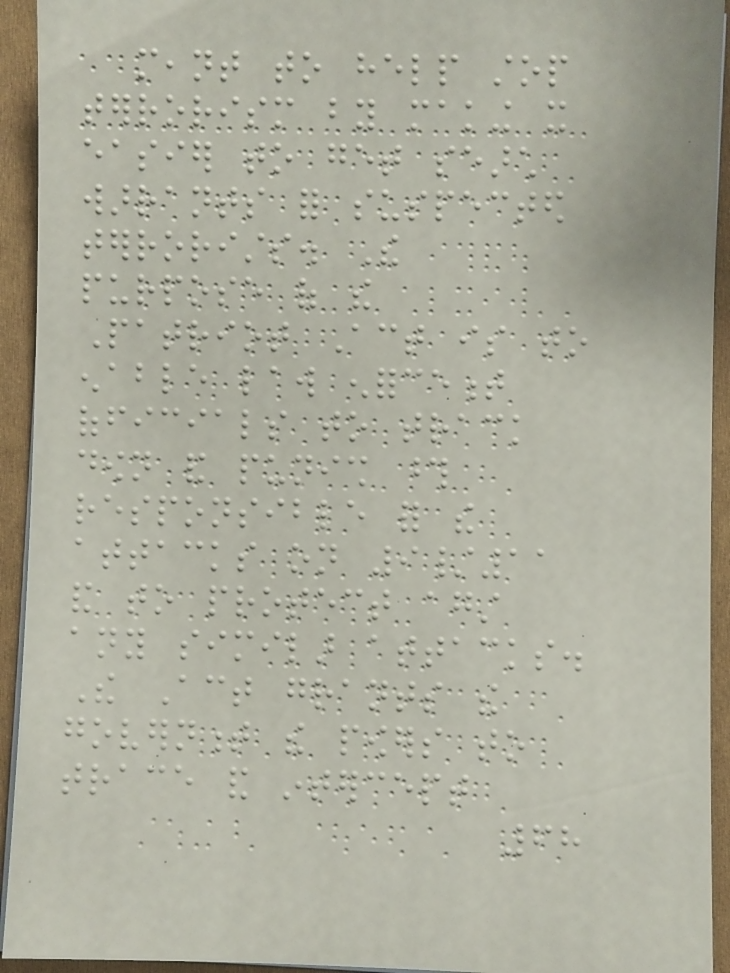meant to help stop
terrorism by making it
easier to get search
warrants for suspected
terrorists. The
purpose of the
Patriot Act is to
enable law enforcement
officials to track
down and punish those
responsible for the
attacks on 9/11
and to protect against
any similar attacks.
The Act grants the
government the powers to
trace and intercept
68
